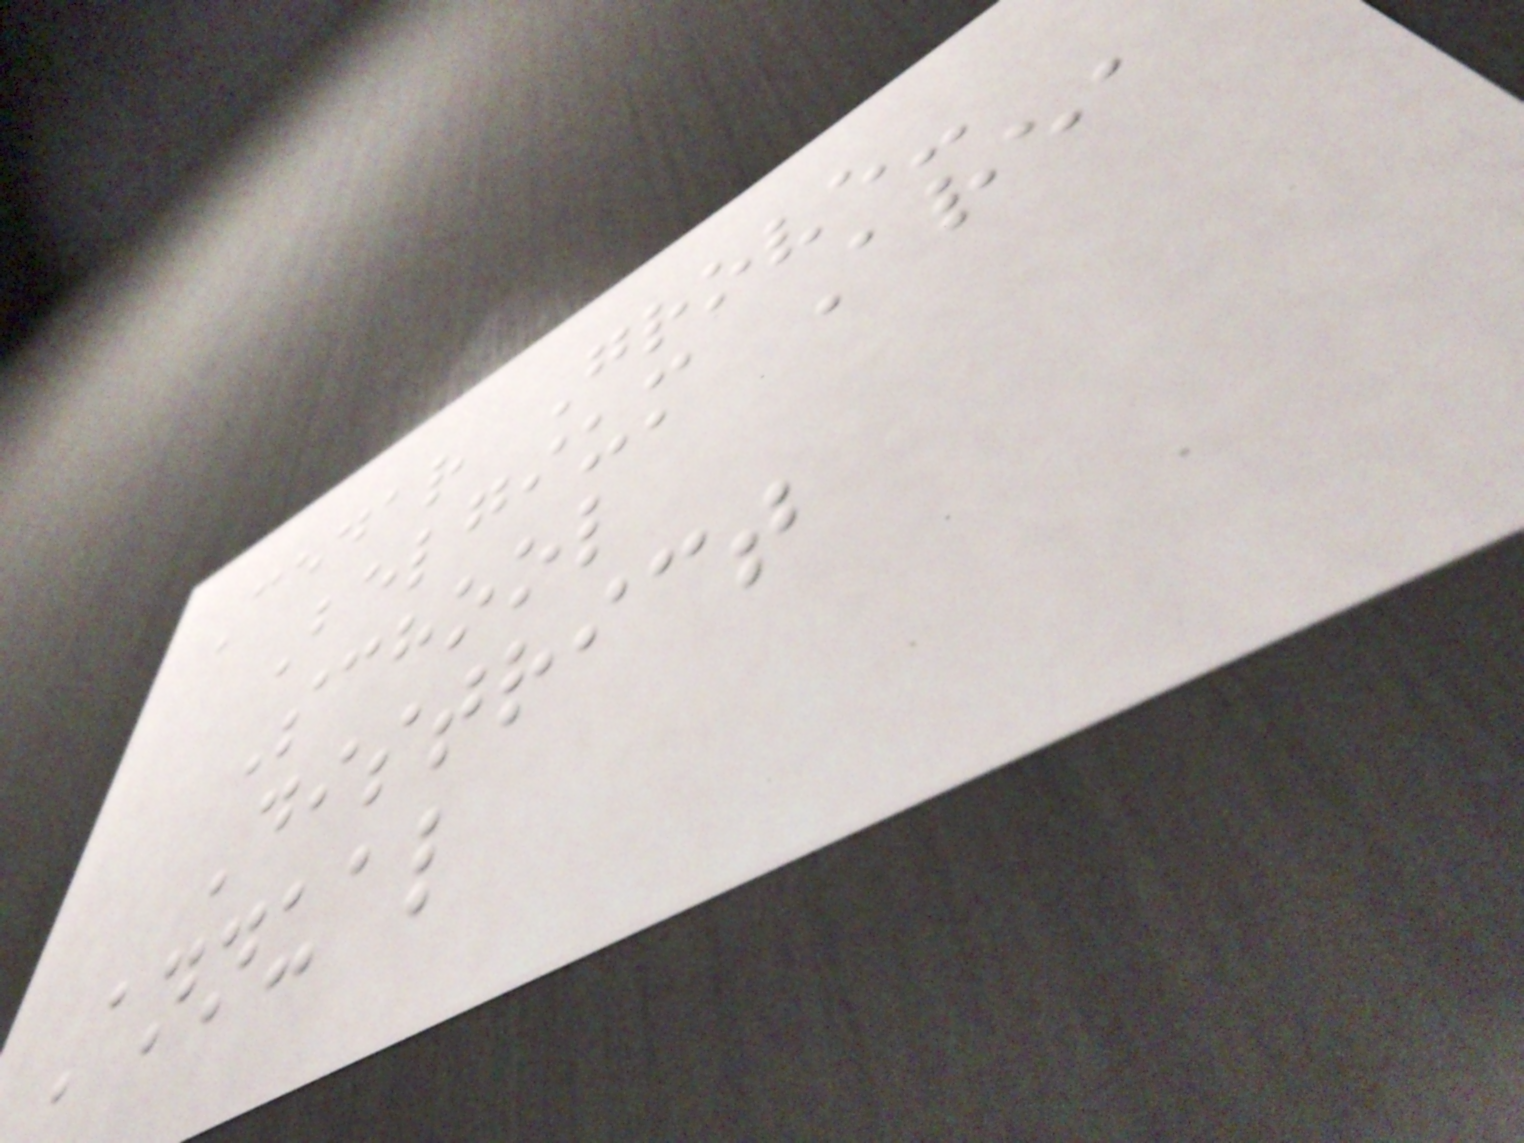Cedar Grove-
Belgium Area
School
District
Annual
